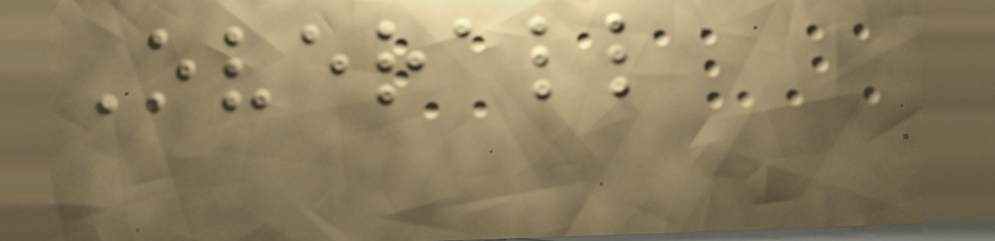Overall
